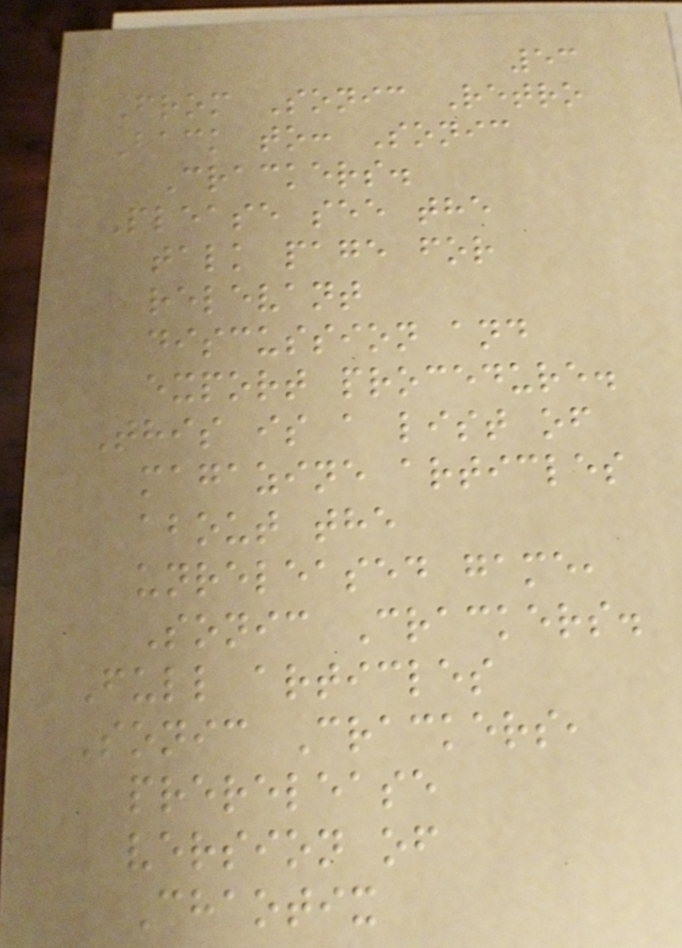53
From Sonic Retro
Back to: Sonic
Crackers.
Please see the
talk page for
relevant
discussion and
export procedure.
This is a list of
magazine articles
about the
unreleased game,
Sonic Crackers.
Full articles
Sonic Crackers,
prerelease
version of
Chaotix
